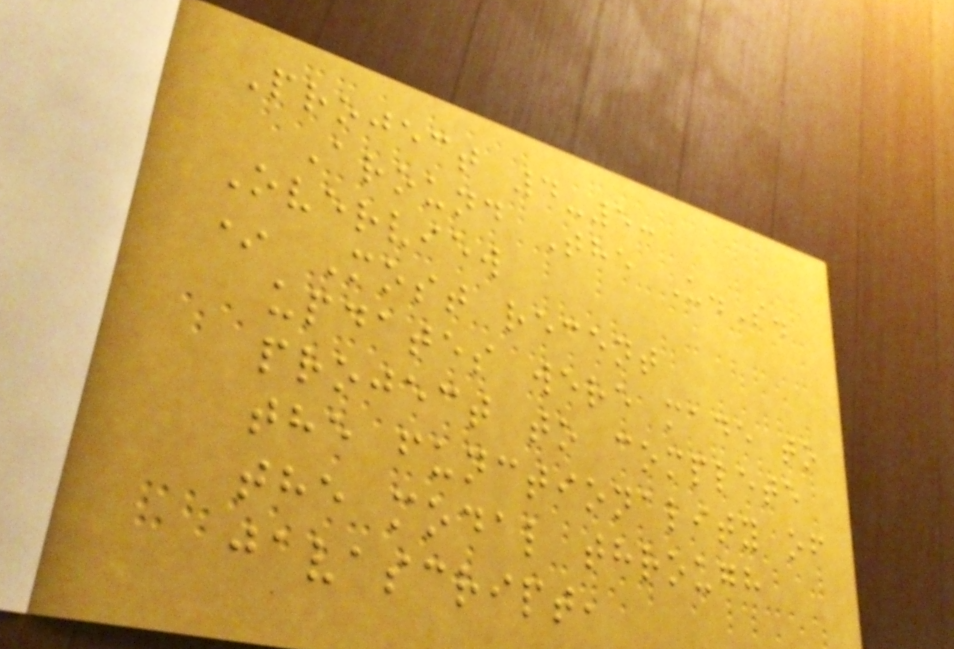Project 4-5:
Around The U.S.
Overview
* Most recent
updates were made to
project to complete
the functionality of
the modal through
javascript,
